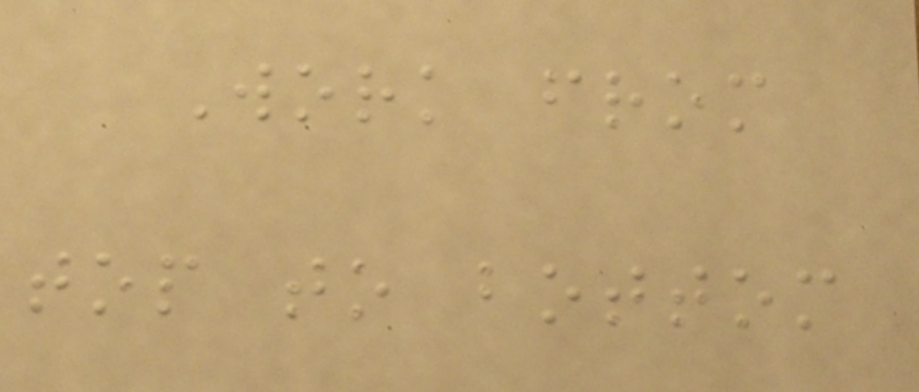Work from
top to bottom
